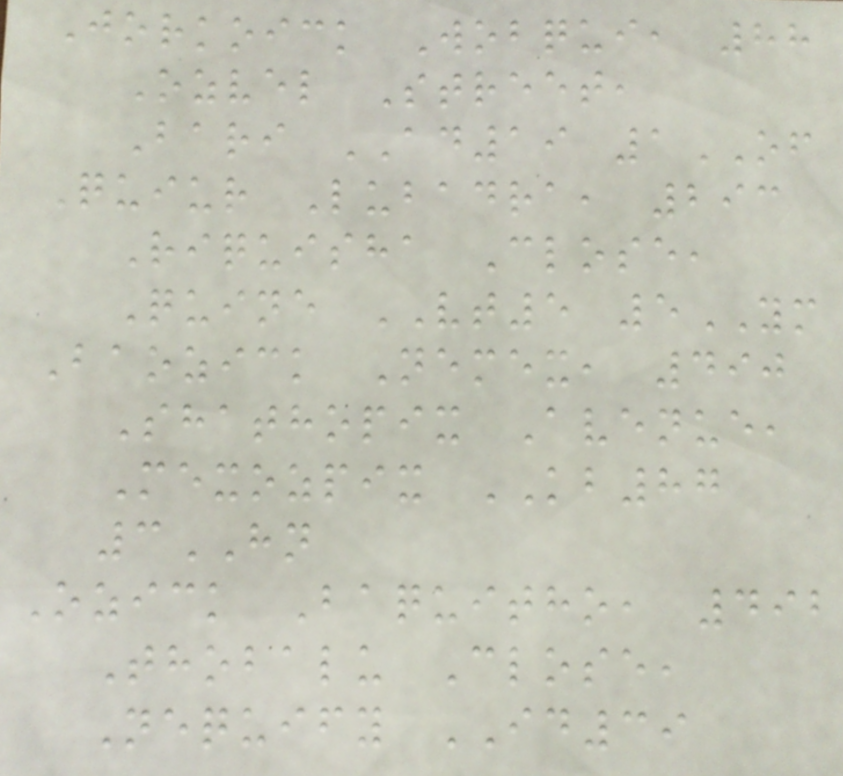Jorkoick Wobqui, 88
Ozvel Street,
Bari AD19 1OF
Quiur Lubadra, 293
Riquisha Close,
Quine VT5 5YM
Baozick Nemex, 490
Shathopix Avenue,
Mexozpix KB87
3HN
Ozick Baquitho, 492
Thobalu Close,
Nequify ID39
